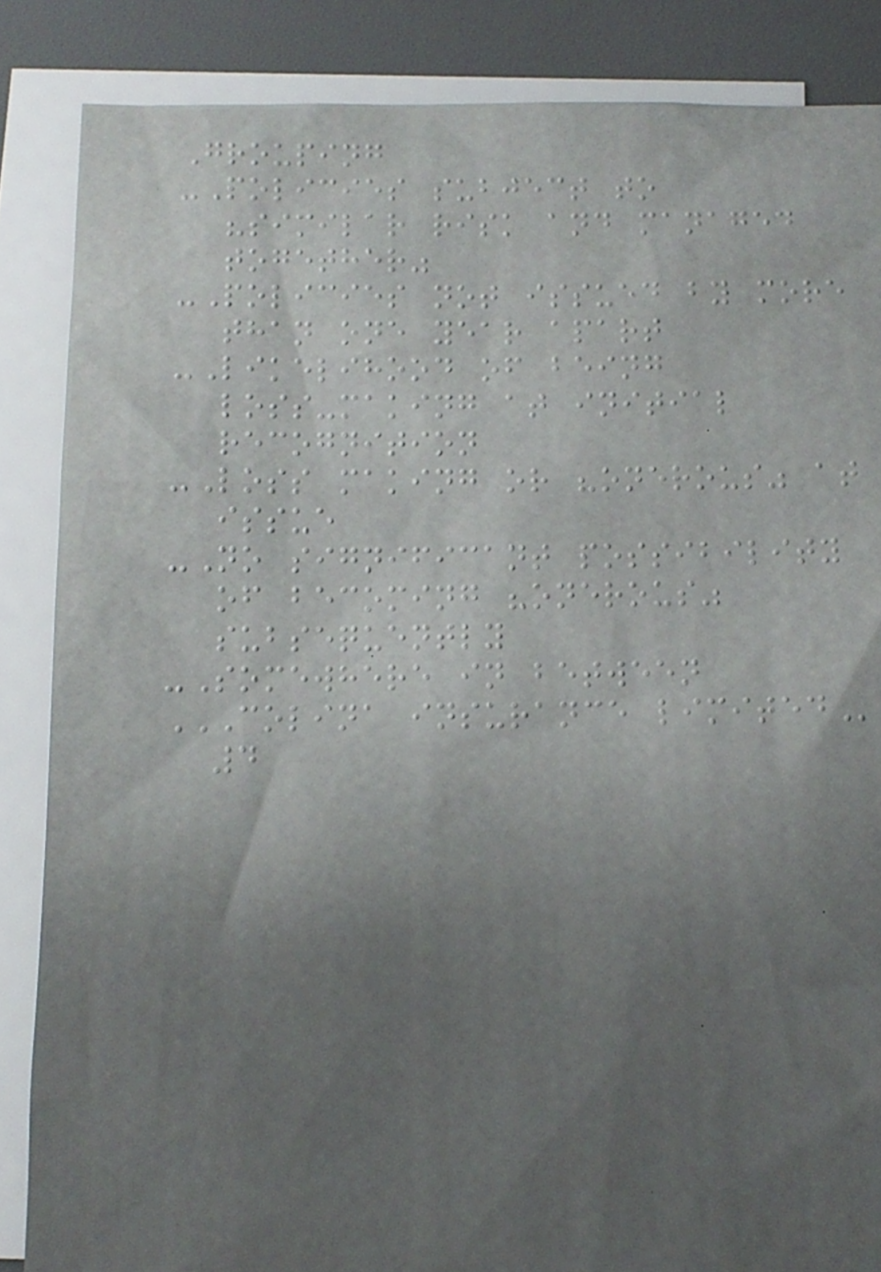Grouping
-Policies subject to
"similar risk and managed
together"
-Policies not issued by more
than one year apart
-Likelihood of being
loss-making at initial
recognition
-Loss making or "onerous" at
issue
-No significant possibility
of becoming "onerous"
subsequently
-Somewhere in between
COLINA INSURANCE LIMITED
4
